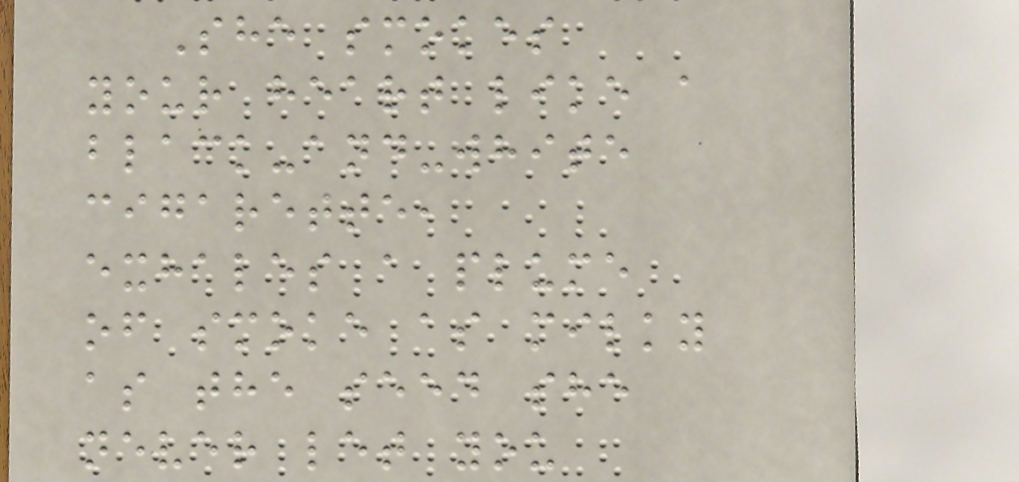She smokes
your heart like a
black-and-white
cigarette,
exhales a plume
of smoke as milky
as the seed she
never let you
